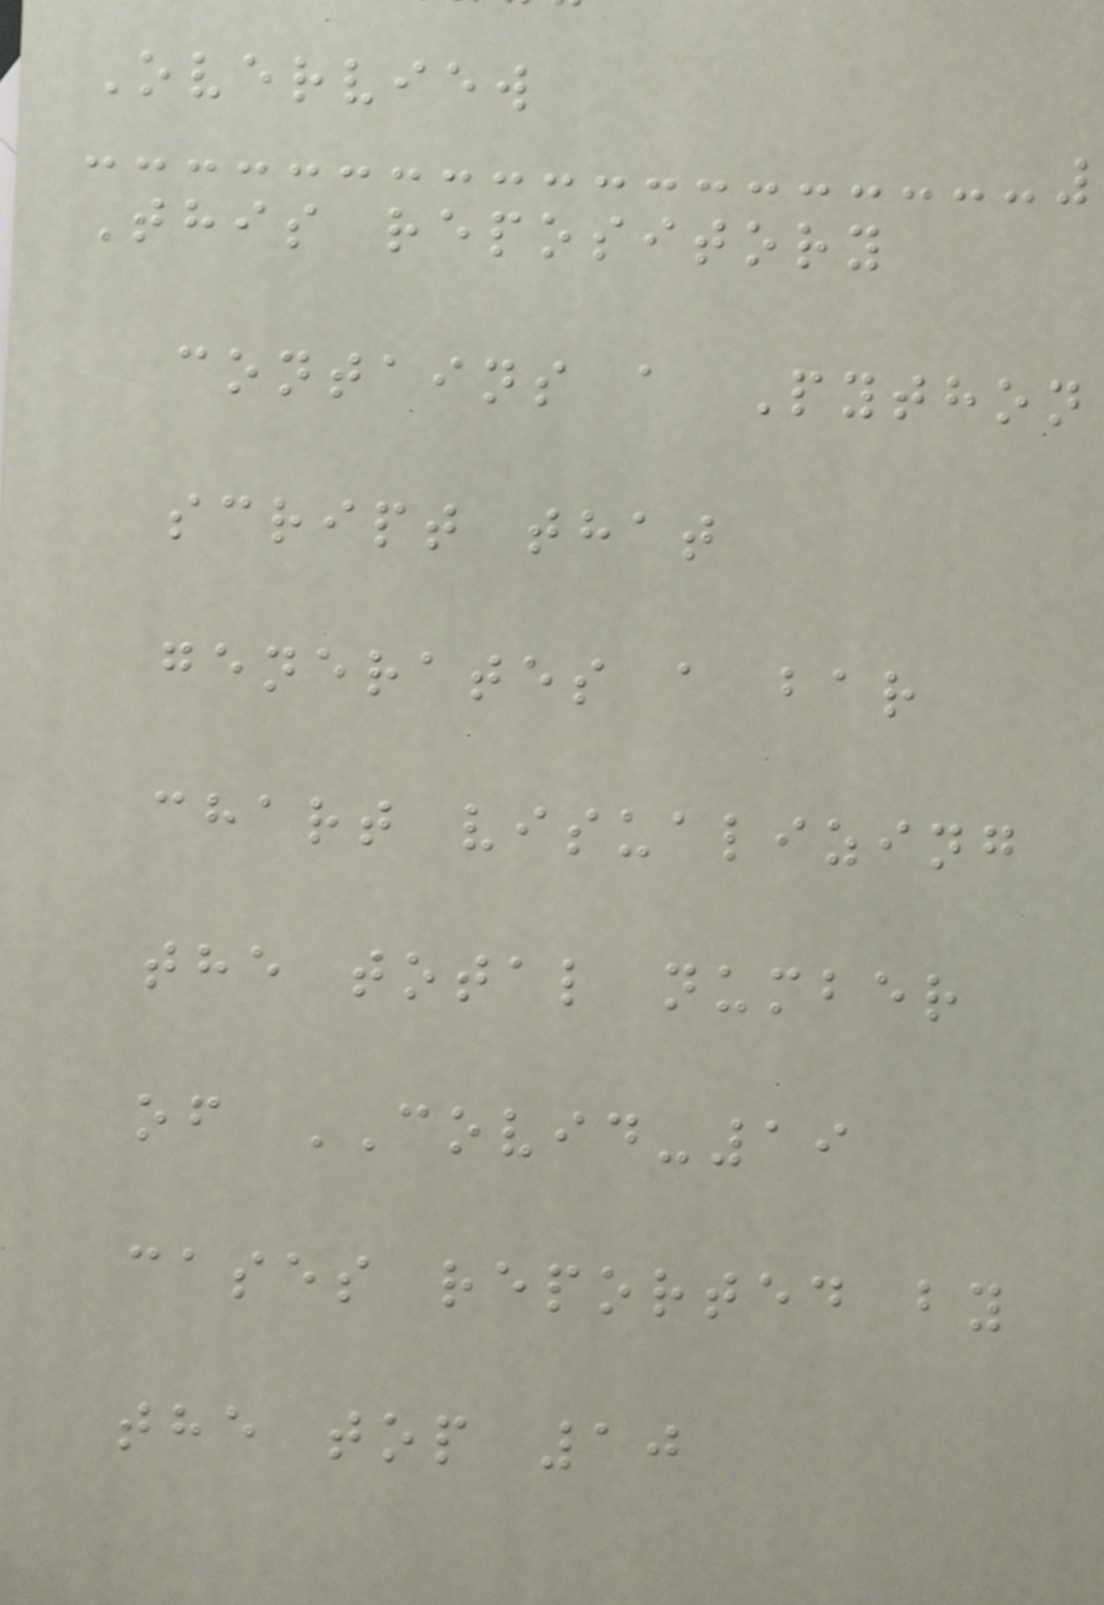Overview
This repository
contains a Python
script that
generates a bar
chart visualizing
the total number
of COVID-19
cases reported by
the top 10
